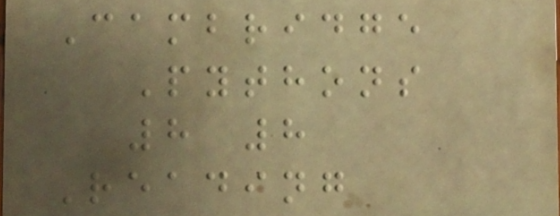Cambridge
Pythons
8 8
Reading
